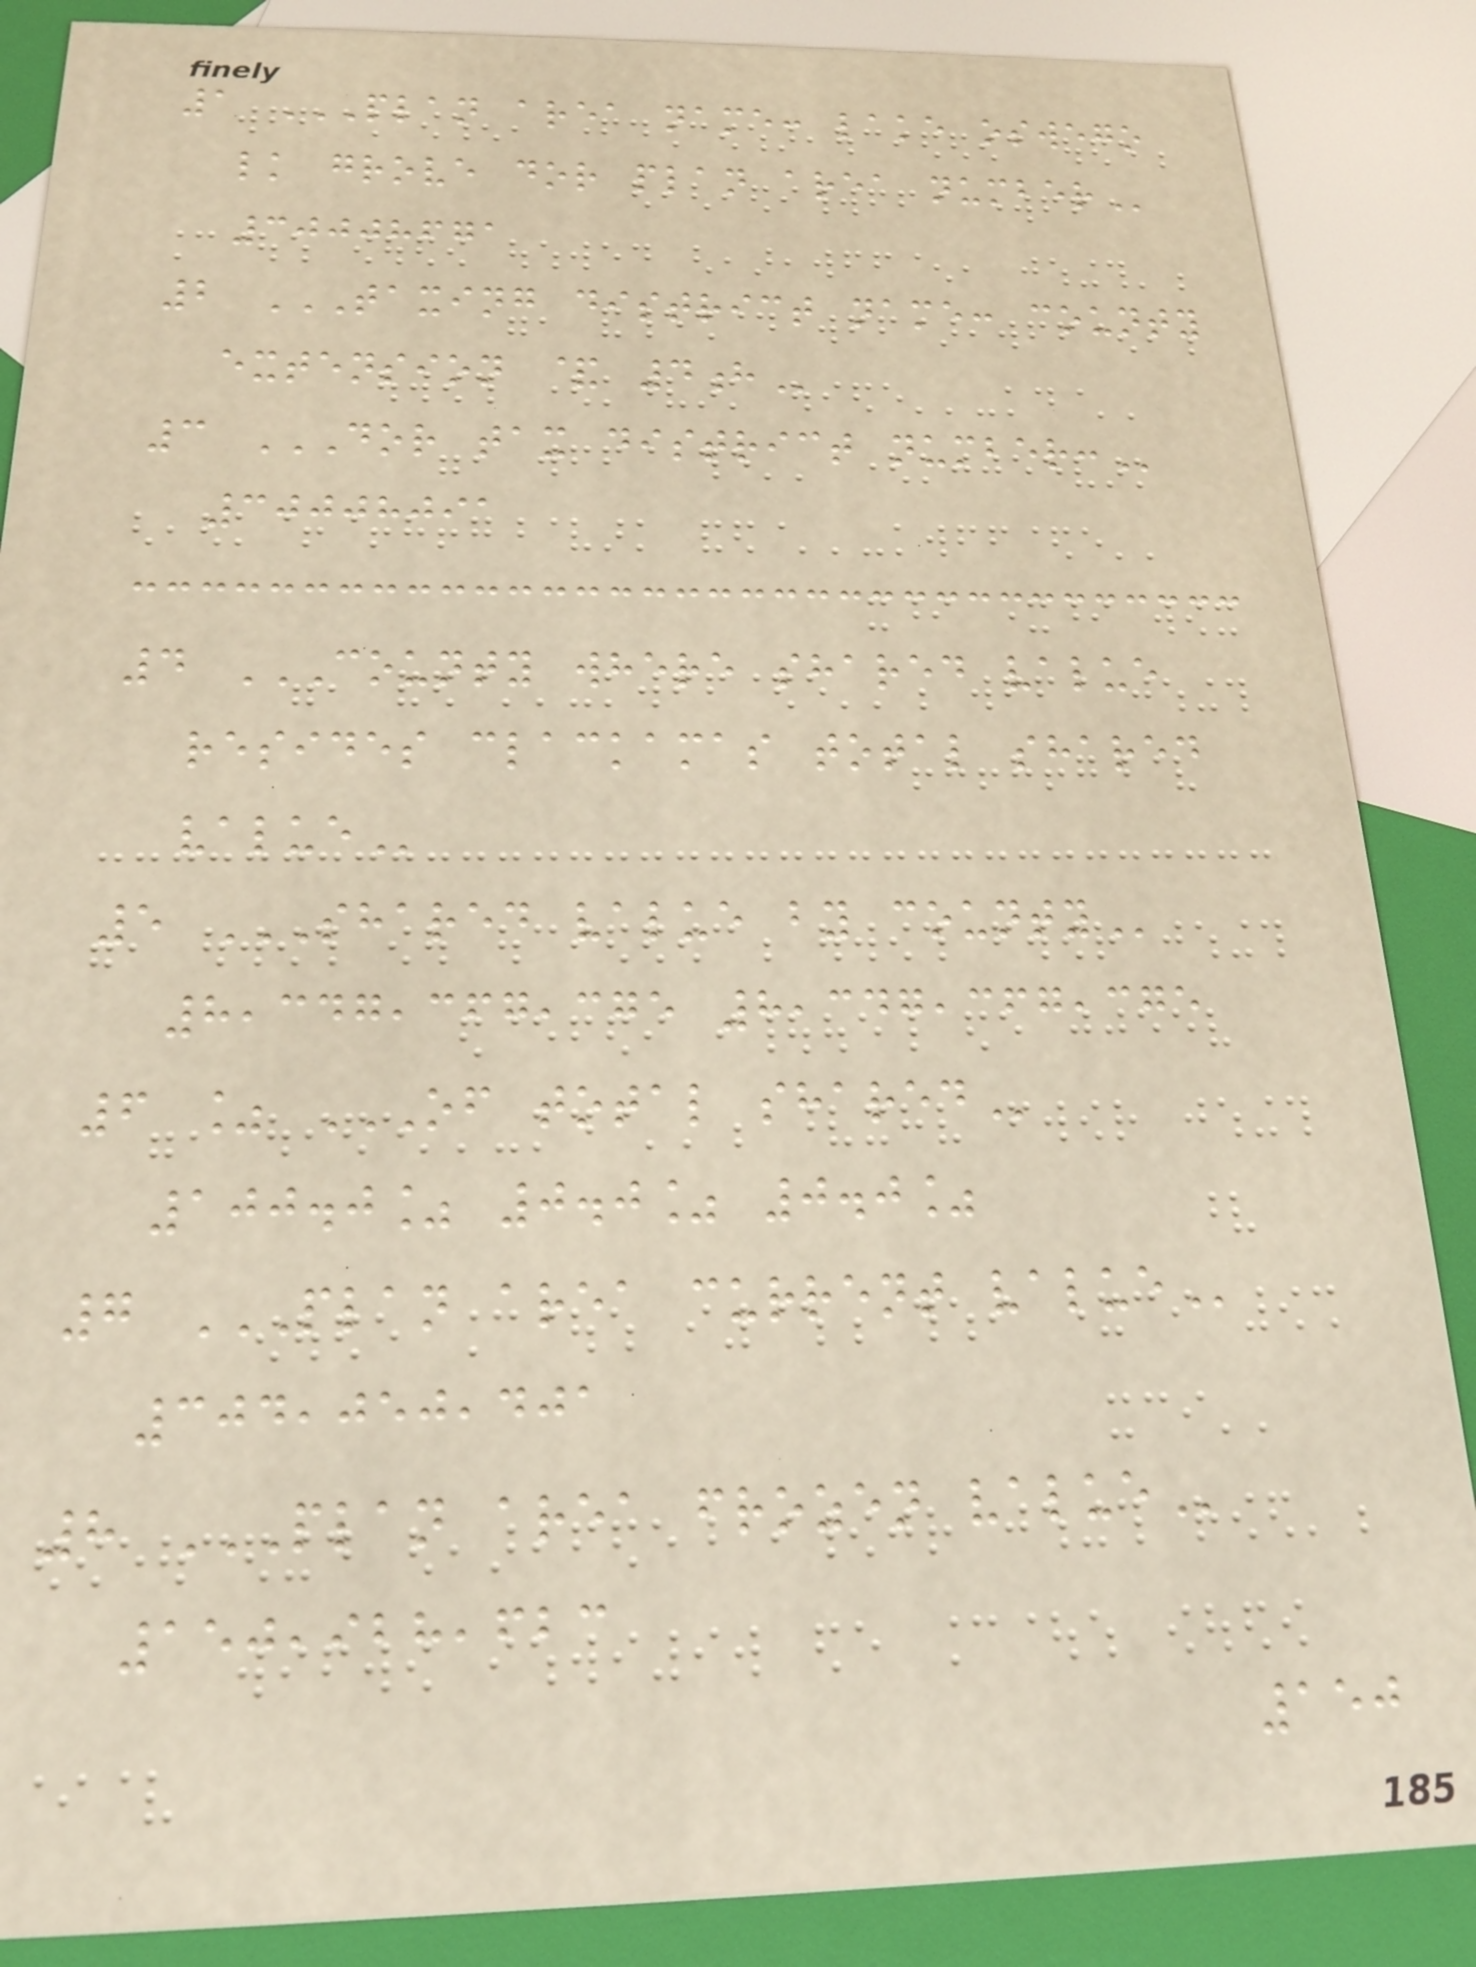1 PLAN AREA NAME: LAKE OSWEGO
LK GROVE DOR PLAN AREA NUMBER
30008671
2 TAXING DISTRICT NAME: COUNTY
EXTENSION & 4H
3 DOR TAX DISTRICT NUMBER:
30008091
4 COUNTY WHERE SHARED VALUE
RESIDES CLACKAMAS TOTAL SHARED
VALUE
5 SHARED VALUE BY COUNTY
8,347,367,375 8,347,367,375
6 % OF TOTAL SHARED
100.0% 0.0% 0.0%
7 PLAN AREA CURRENT VALUE
304,050,401
8 PLAN AREA FROZEN VALUE
150,928,623
150
